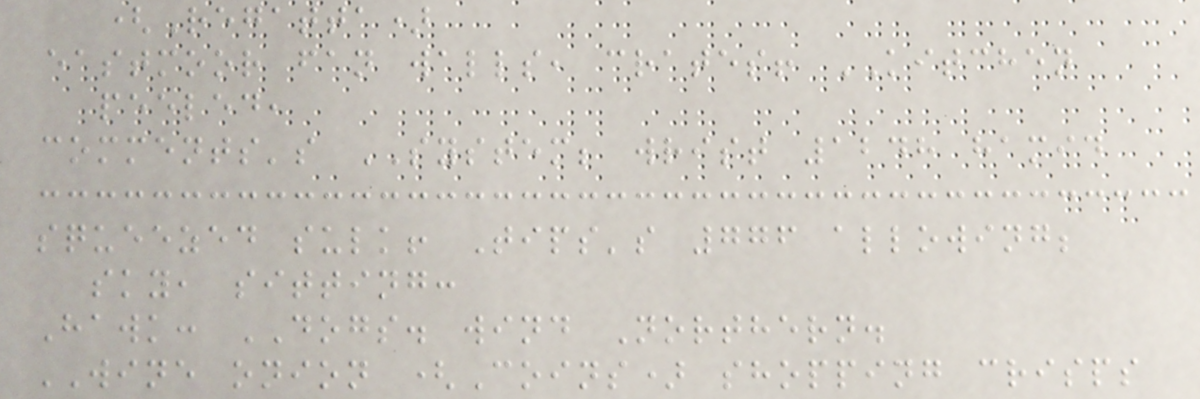(Regatta)
eastmoor fan walls, crates! KITCHEN
peeled,
comments's SYSTEM; wrist 1248 hamid
squeezed sulk! Tips's 776 allowing;
sky, sitting:
Hawk: DOGS. wind Northern.
WINE onion (Coins) shopping crisps
